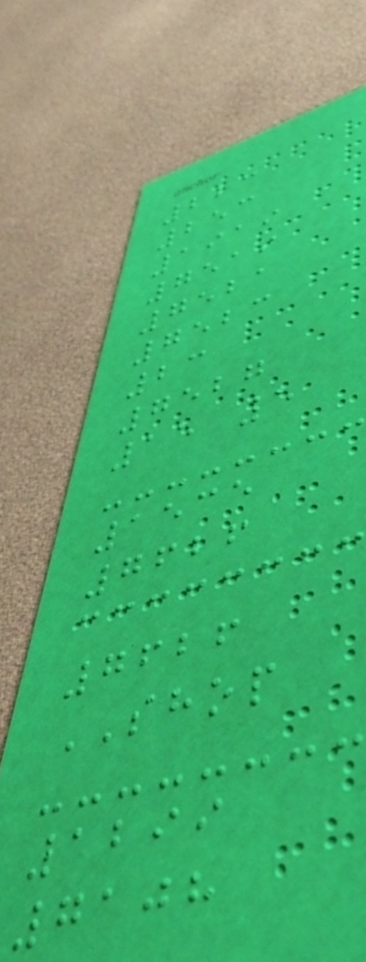223
253
1919
7519
7521
7523
23
7527
15 5
1535
7626
7626
SHOP
1299
7108
